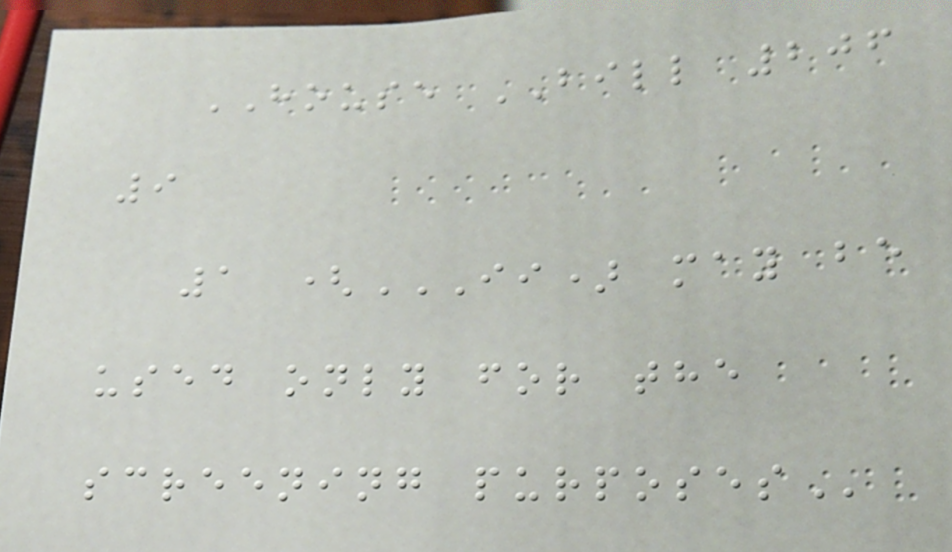HOUSE BILL 206
9
1 (II) MAY BE
USED ONLY FOR THE
SCREENING PURPOSES
